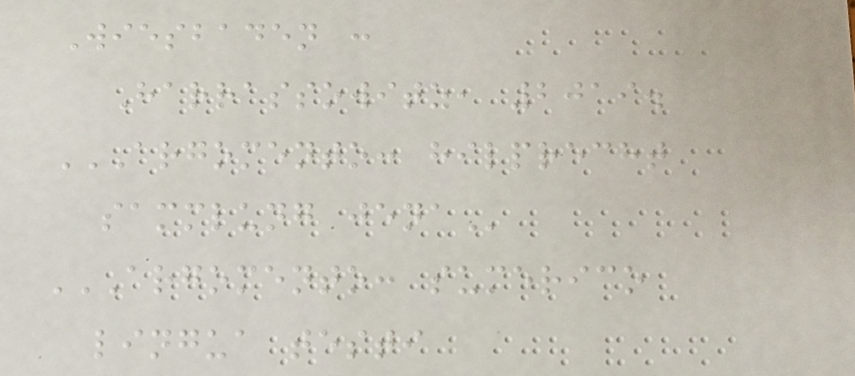Wiesbaden :
Harrassowitz, 2019.
ARGOMENTO: HILPRECHT
SAMMLUNG JENA
ARGOMENTO: SUMERICO
LINGUA TESTI
